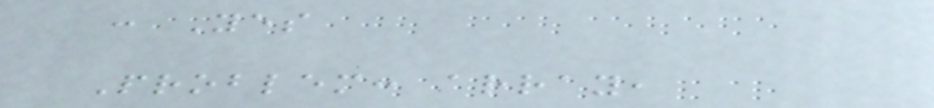: Yes
Problem: array,
